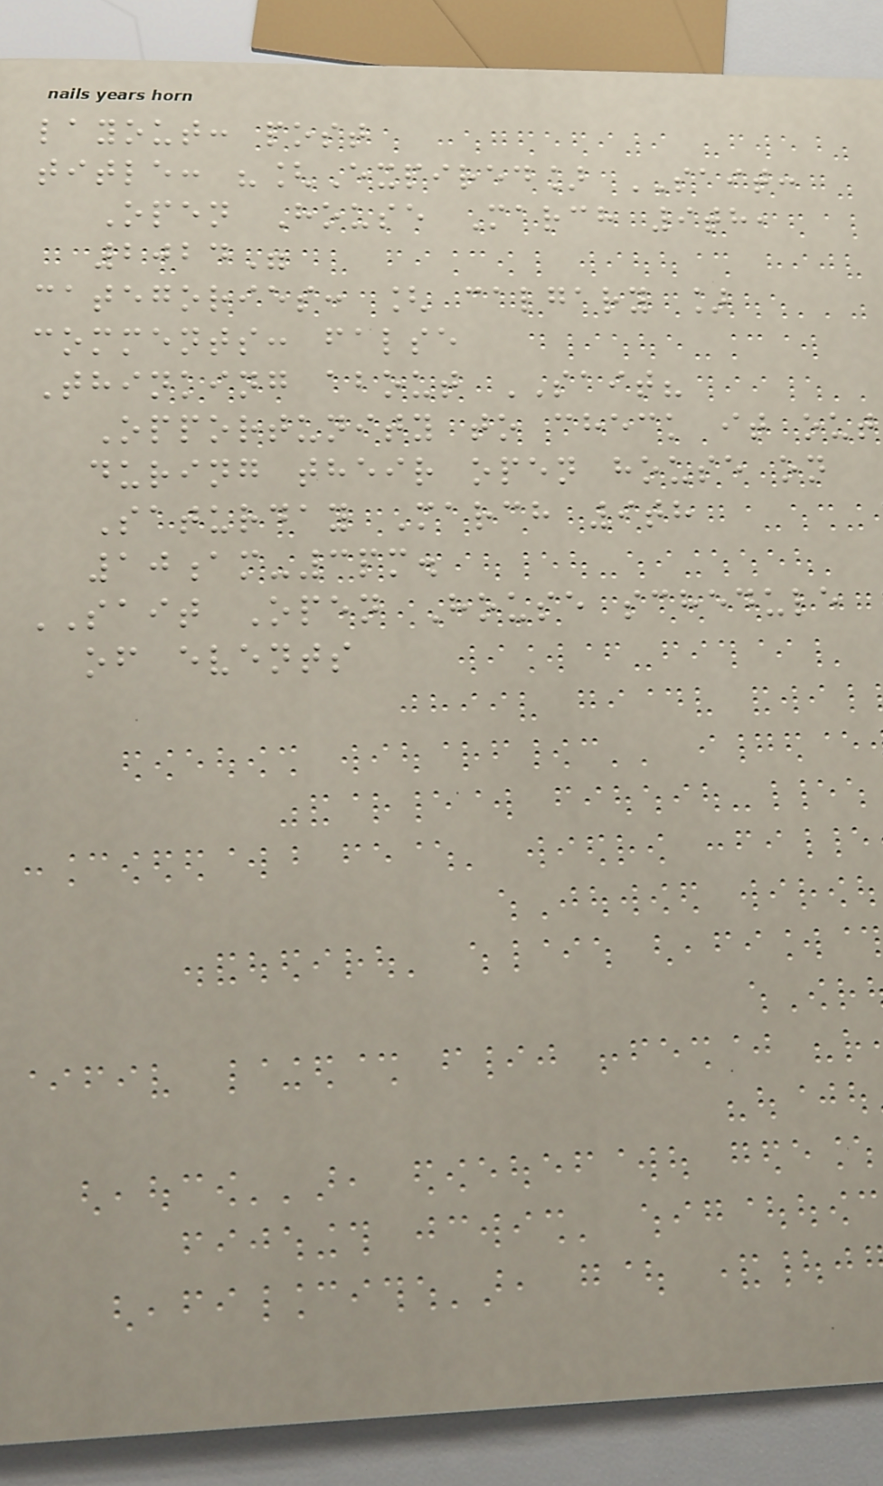layout: post
title: "[Expired] SAIT:
Open House March 9th,
2024"
categories: [ calgary ]
comments: false
Thinking about SAIT?
Opportunity to check it out
during their open house on
Saturday March 9th
10am-3pm.
SAIT Open House schedule
of events
